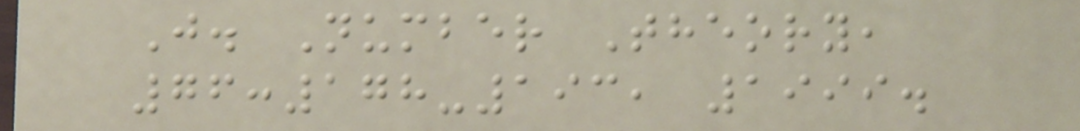J. Number Theory,
76:178-193, 1999.
